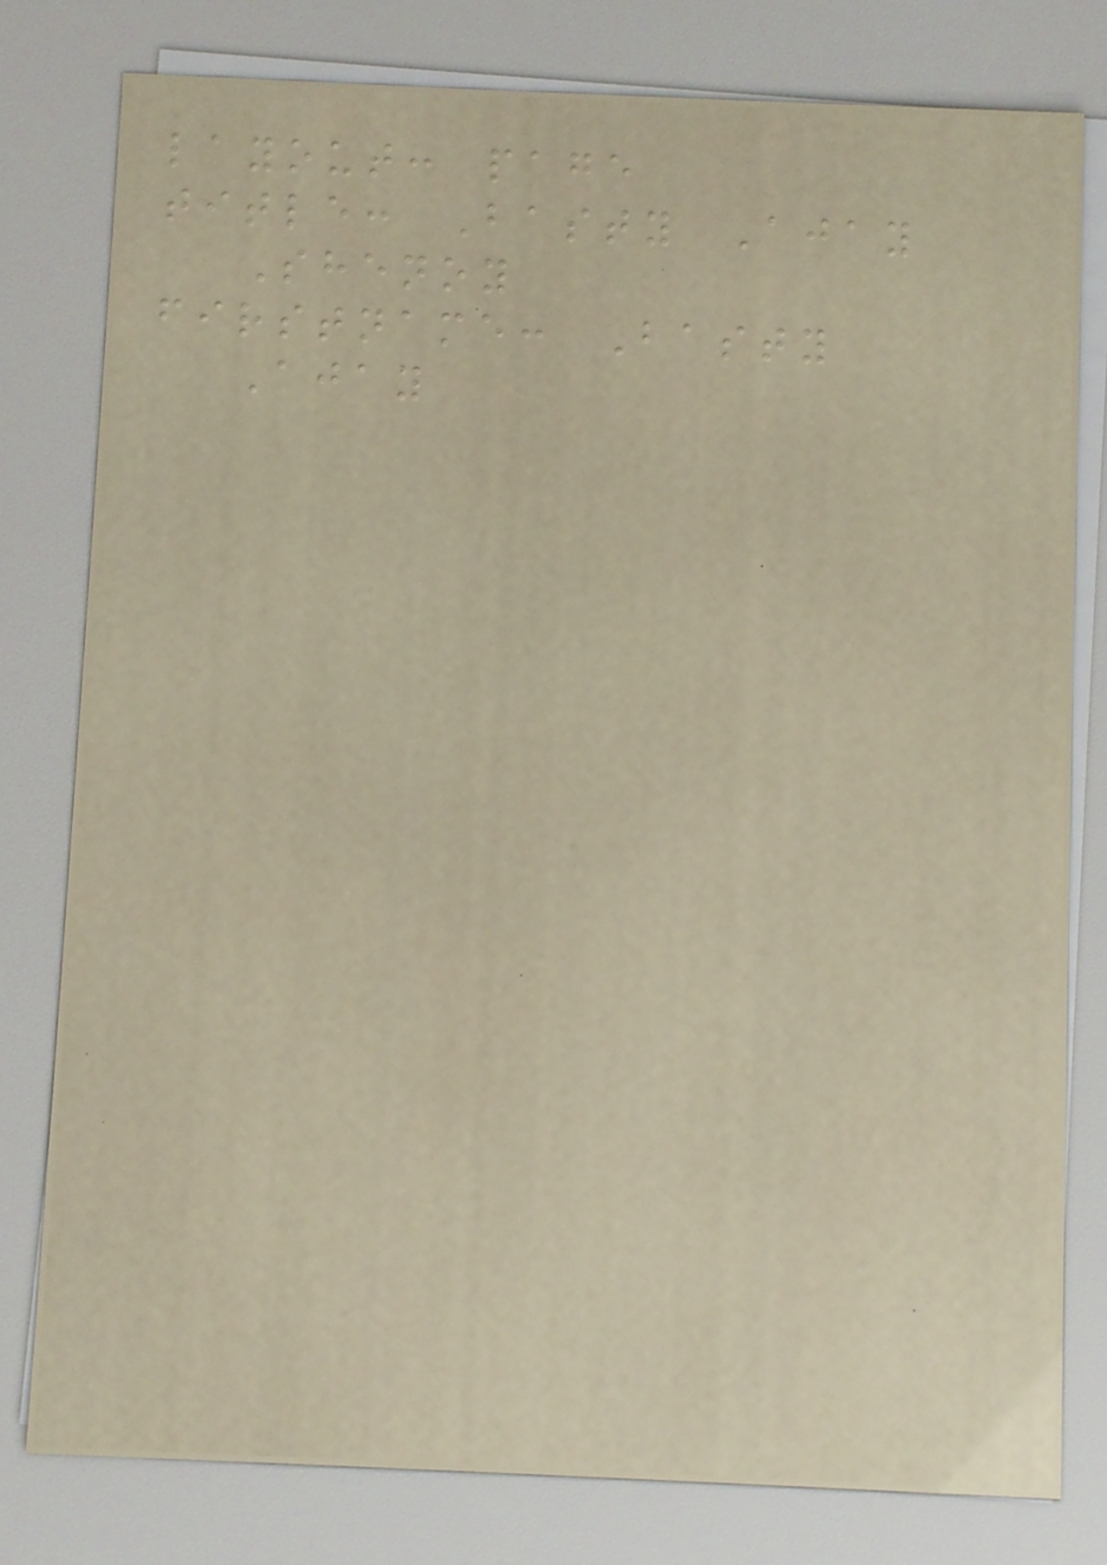layout: page
title: Basty Ajay
Shenoy
firstname: Basty
Ajay
